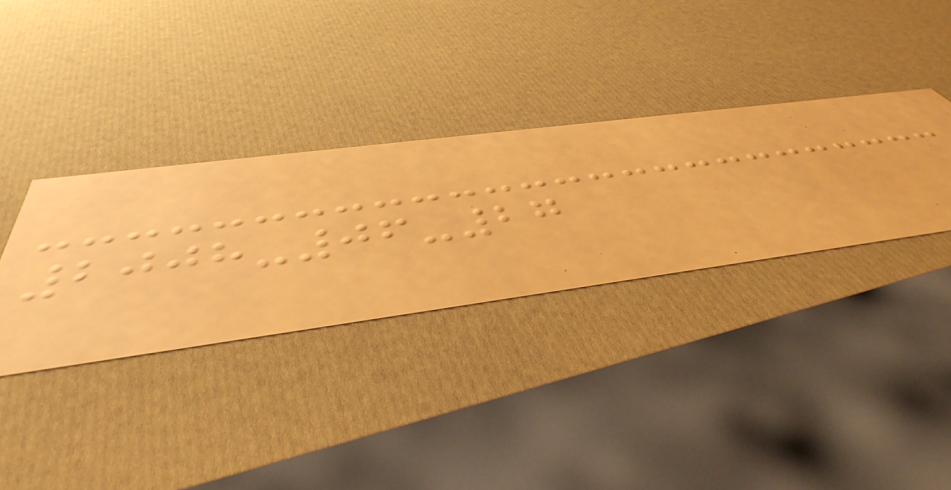2008-06-27
